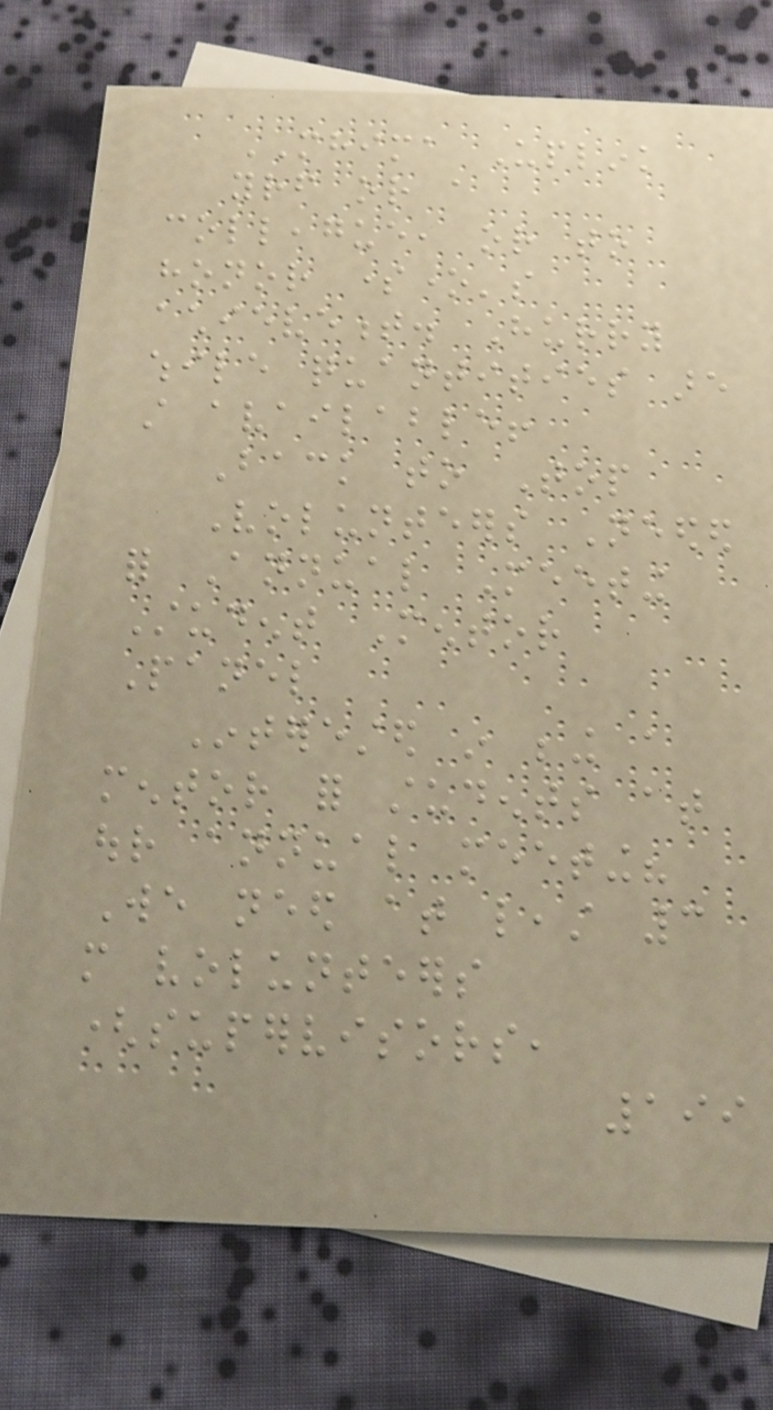MHIMA Uplink
yourself or a
colleague, or to
honor someone's
achievement. Hurry
while quantities are
still available!
Back to Top
Volunteers Needed
for Annual Meeting
Student Mentor
Panel
Interested in being a
mentor for students at
our annual meeting?
We need at least 3
more volunteers
(supervisors,
199
